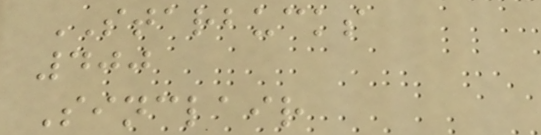STARBUCKS
400
Sinclair
